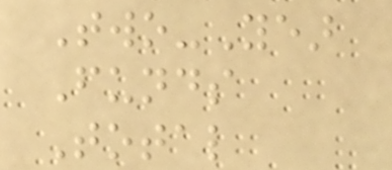Two-Year
Funds
Total
